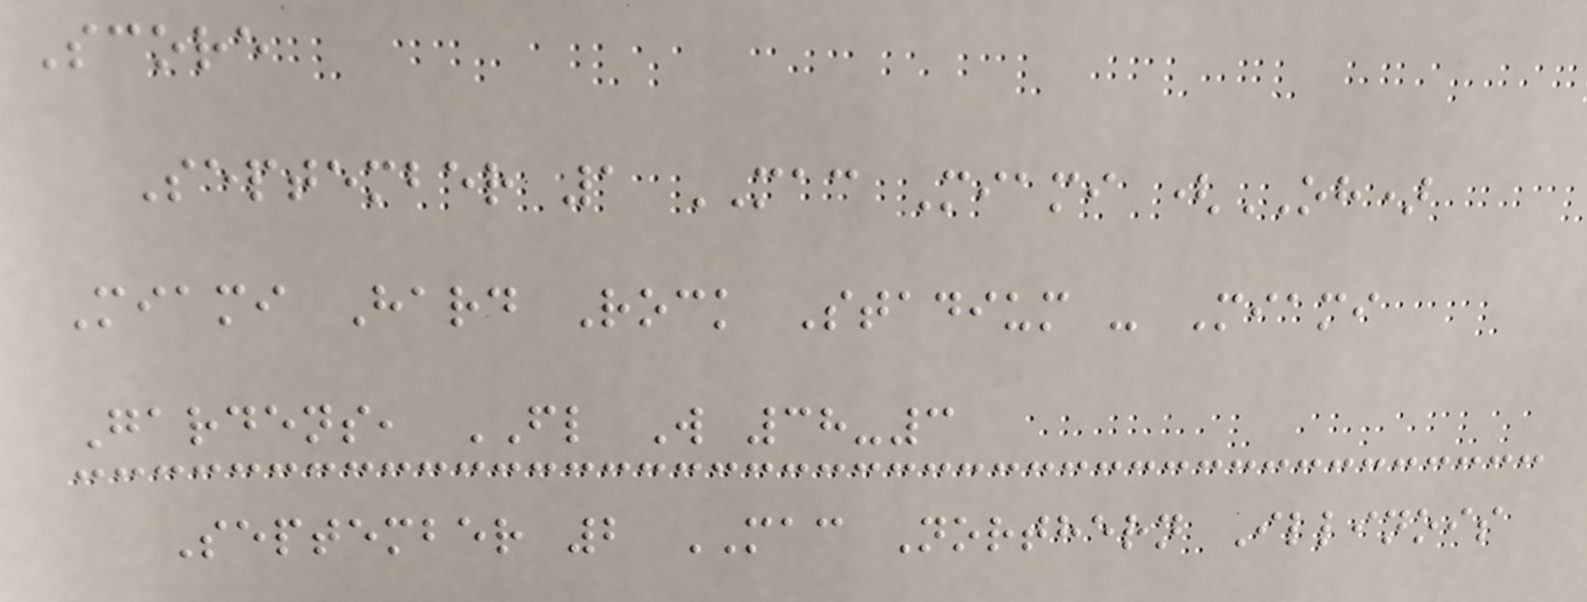Score
September 1 MAC Miami (OH)
Miami Hard Rock Stadium - Miami
Gardens, FL W 38-3
September 2 MAC Northern Illinois
